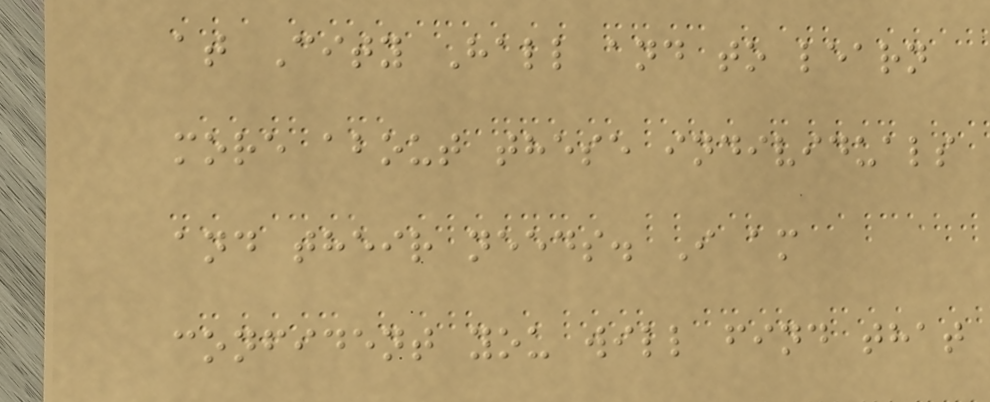at City Hall and to learn
more about these individuals
and their needs. I am
confident you will find that
